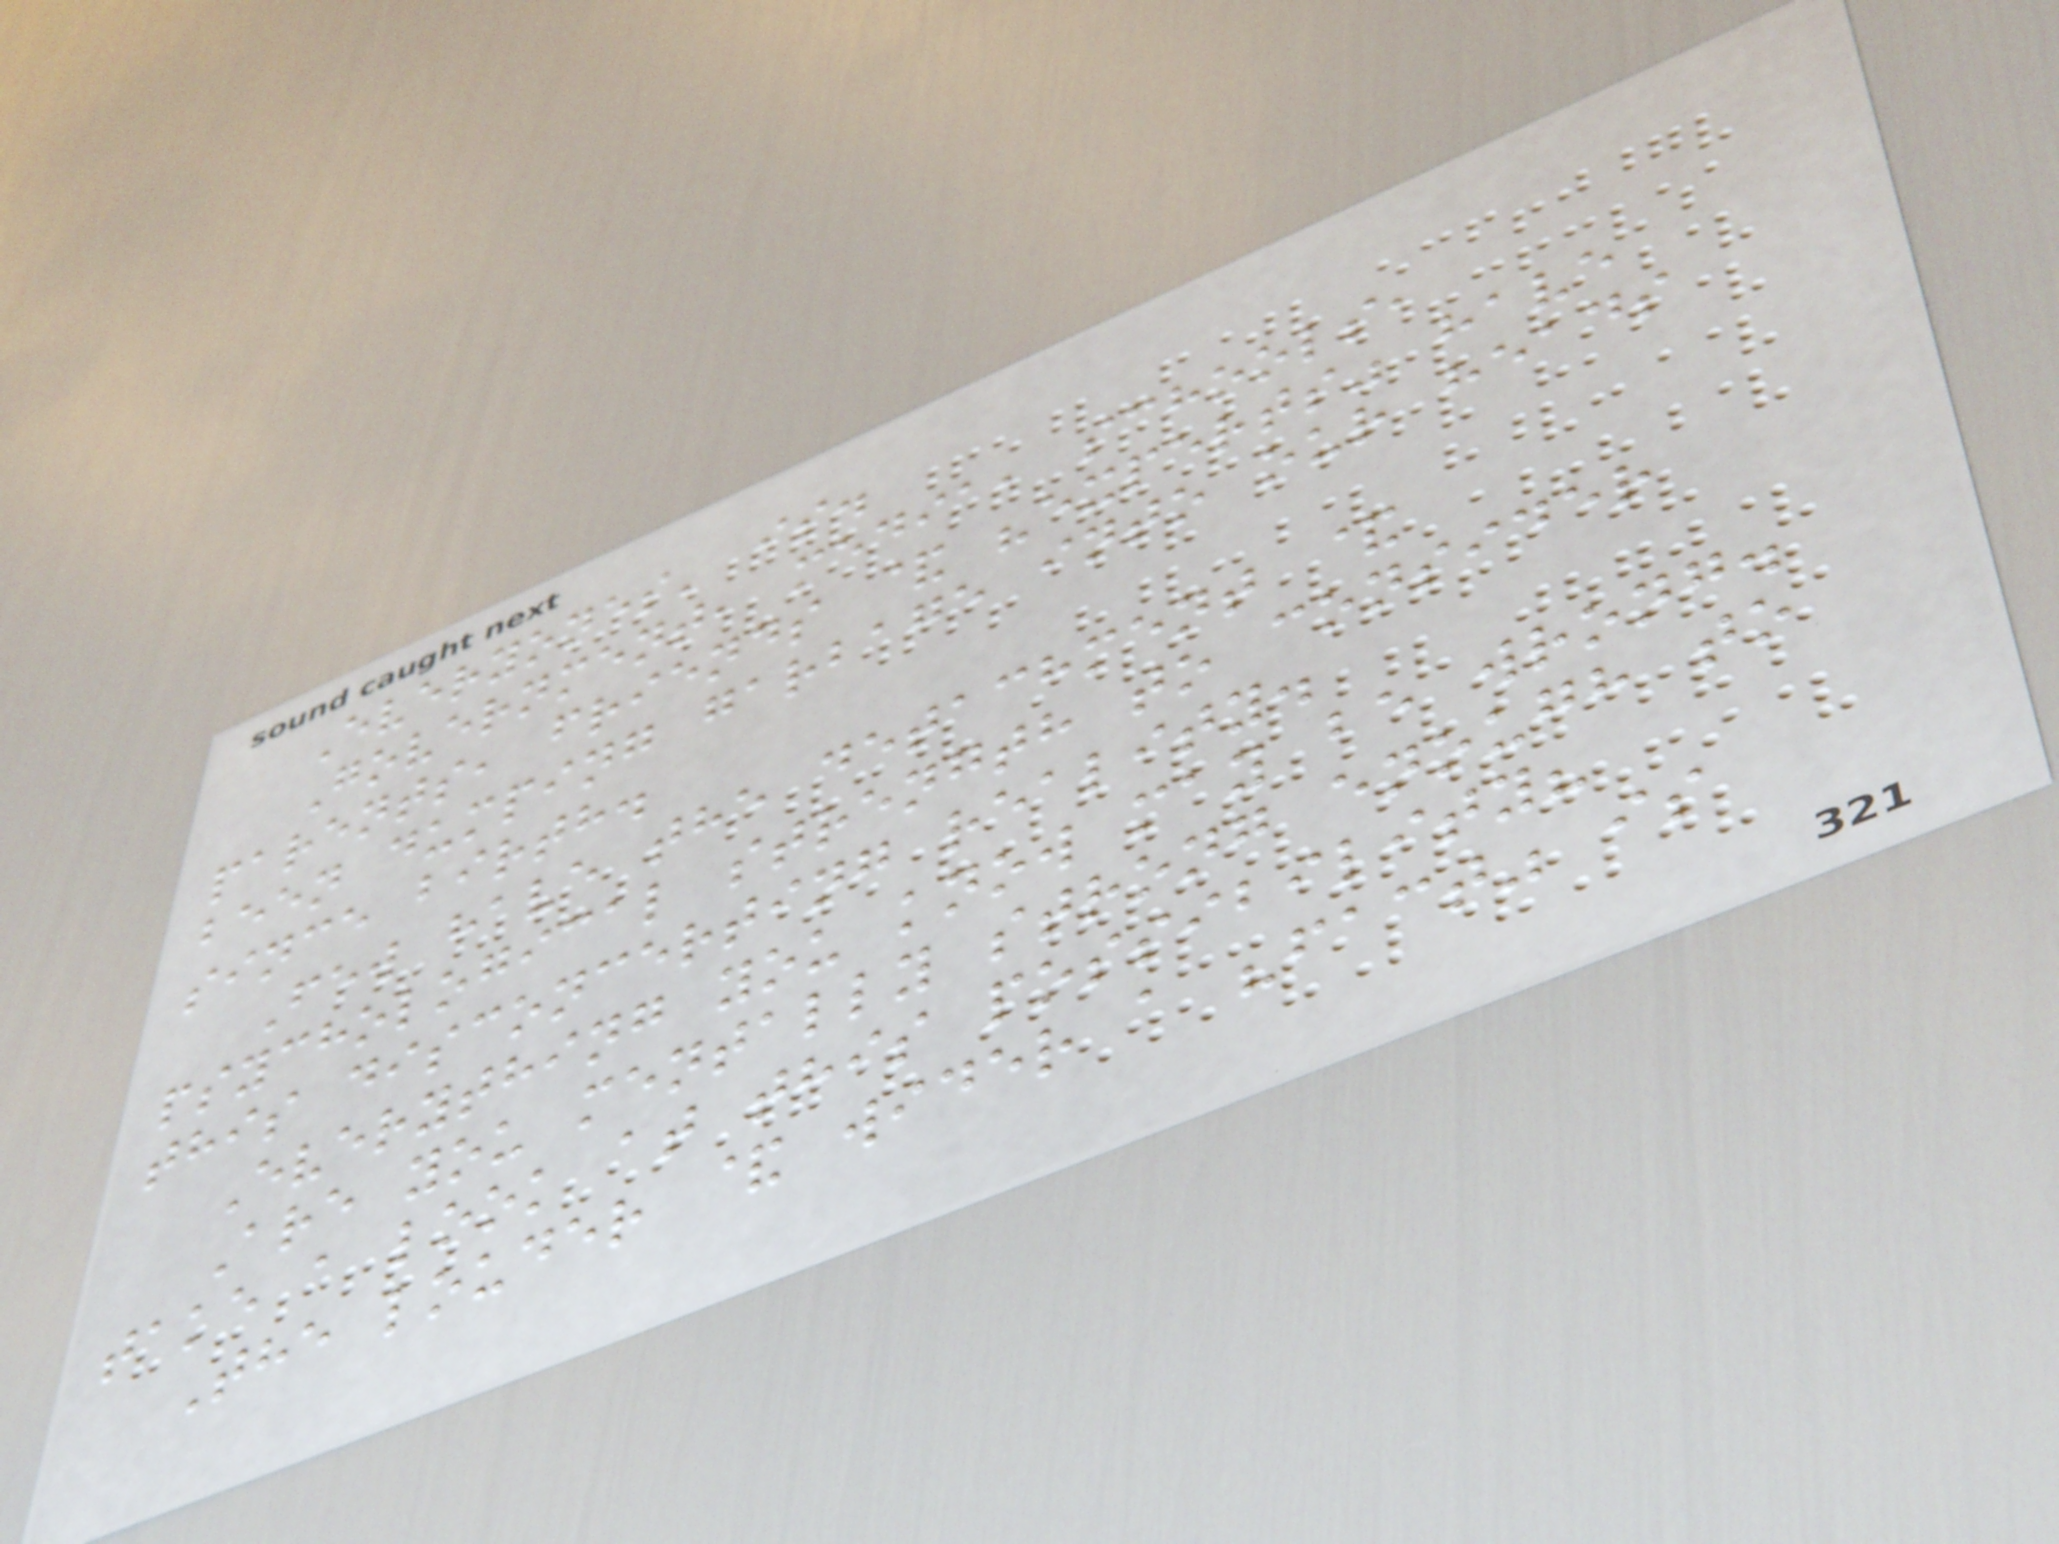Everyones' is.
Government, media, schools,
parents, friends & "experts" have
been dumping garbage into our heads
since birth.
Few have the detachment &
psychological strength to consider
this disconcerting reality.
Everything you know may be wrong.
Are you mentally strong enough to
take a look at this possibility?
The louder & wider a "fact" is
